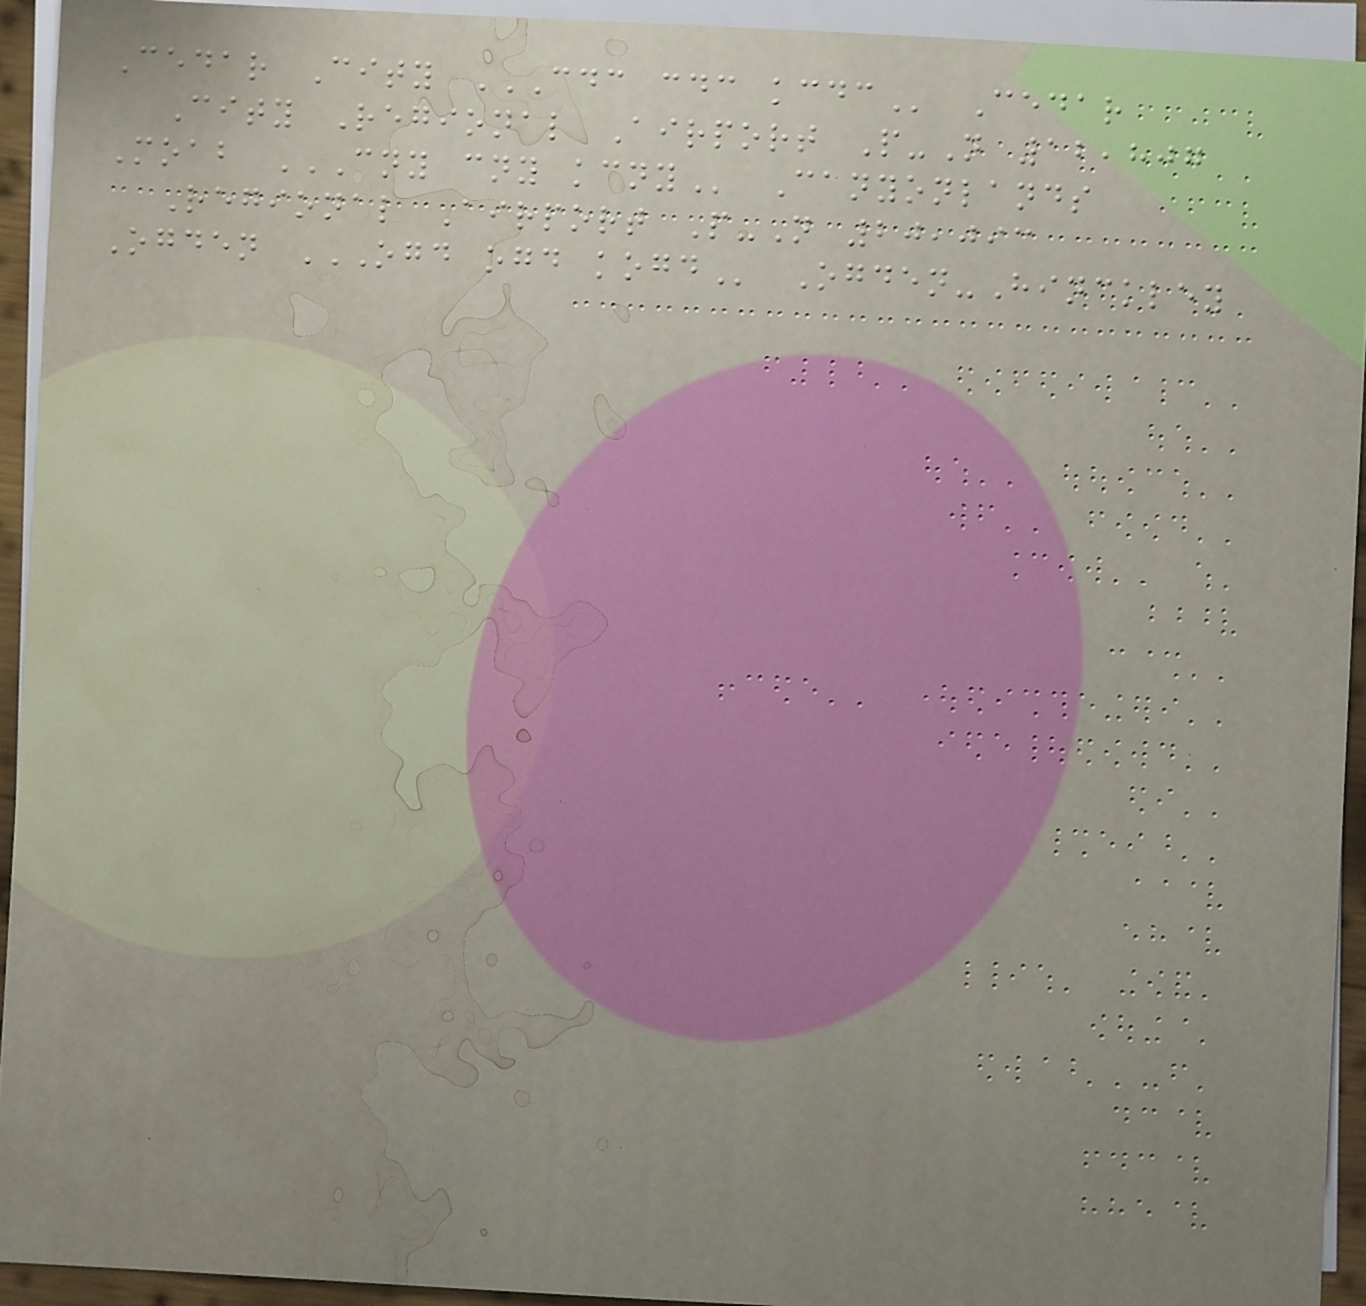Cedar City CDC CDC KCDC Cedar
City Regional Airport P-N 12,807
Moab CNY CNY KCNY Canyonlands
Regional Airport P-N 20,093
Ogden OGD OGD KOGD Ogden-Hinckley
